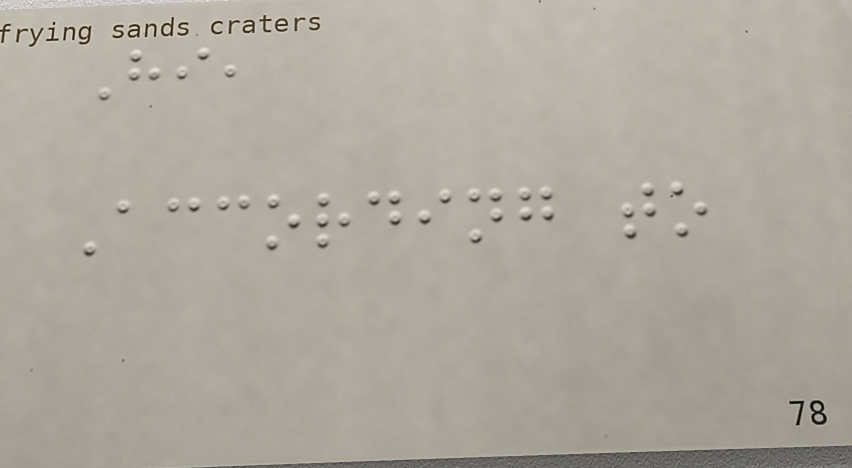Hi,
According to
